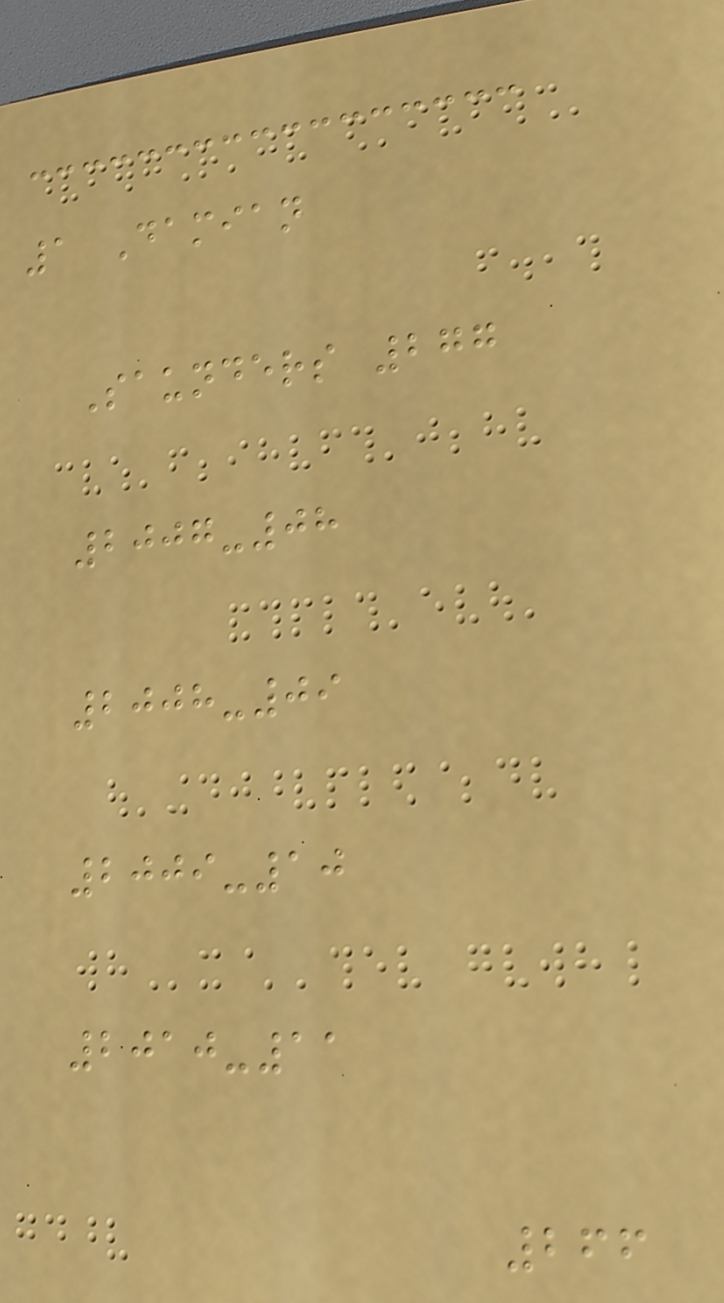1 Damian
Saunders 277
2007-08
2008-09
2009-10
2010-11
266
